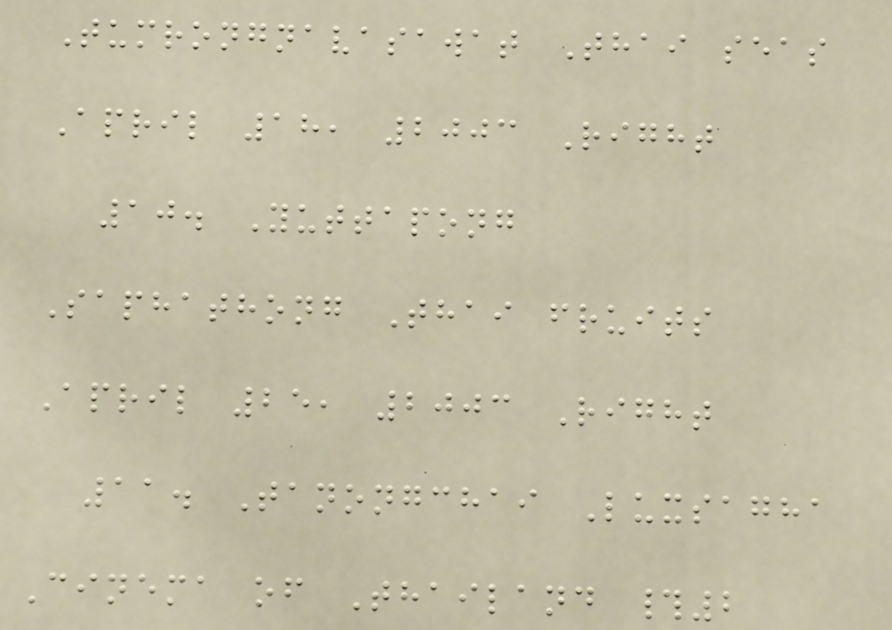Tumrongnavasawat Thai seas
April 18, 2003 Right
10. Yuttapong
Saphathong Thai fruits
April 25, 2003 Right
11. Tanongchai Luxsagha
Cinema of Thailand #2
